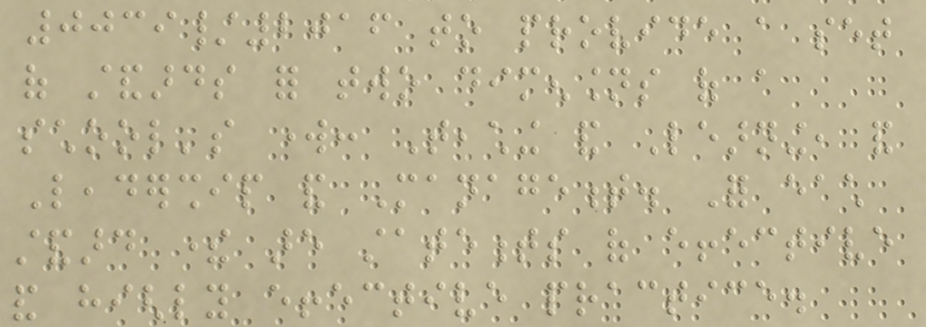0039/2016 to provide a set
of standards for two dimensions of a
school's work: Teaching and Learning, and
Leadership and Management. For each
standard there are statements of effective
and highly effective practice.
